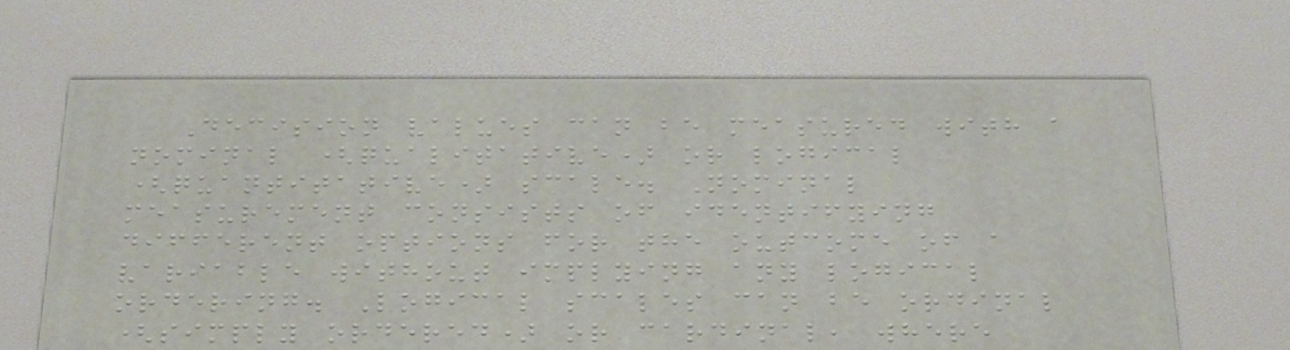Decision values can be measured with a
nominal (qualitative) or logical
(quantitative) scale. Nominal
measurement consists of identifying
different options for the outcome of a
variable without implying any logical
ordering. Logical scales can be ordinal
(simply ordered) or cardinal, where
